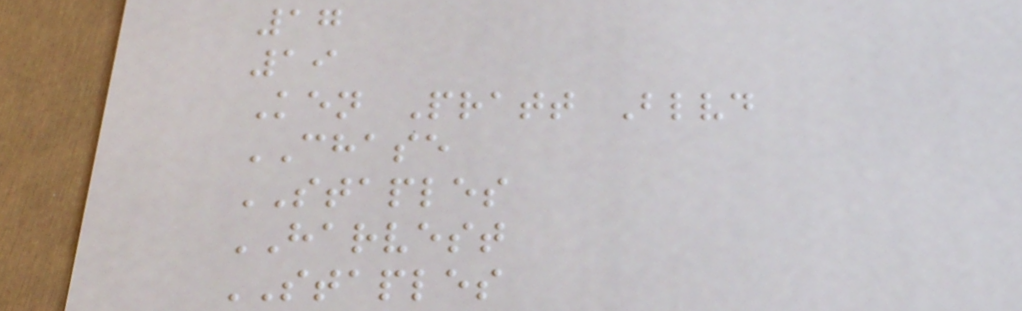17
19
Ken Pratt Blvd
CHASE
STAPLES
HARVEST
STAPLES
